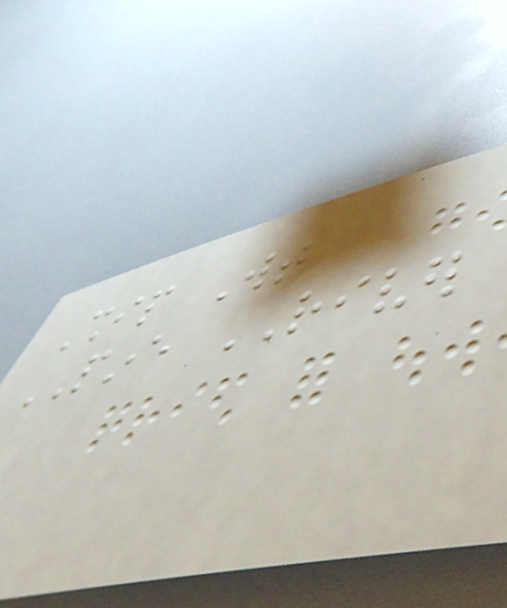Ship Wt
PINE RIVER
